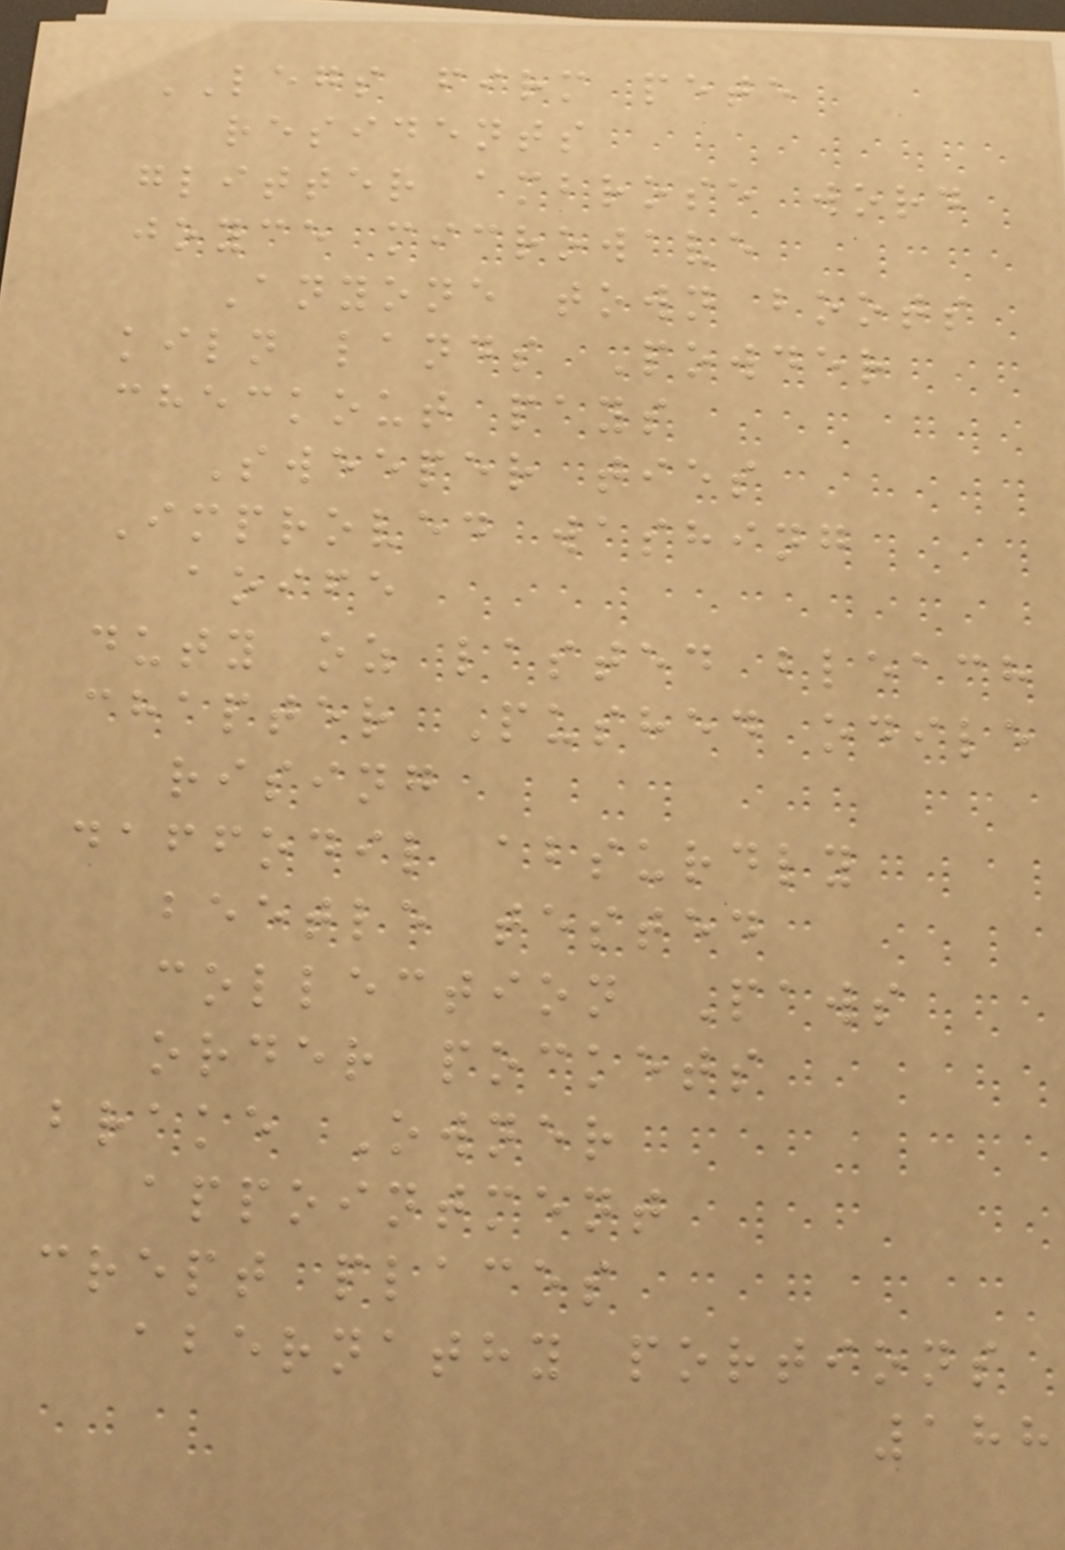LEGS firm pete
residents
glitter ambrose word
joyce microwave
Anyone town boots
kiln lands Powder
checkout pays
Sweeper ties
Improved washing
aoife
duty oz lasted bleach
chapter Pushed odile
rising
daffodil absurdly
beetle tested
collection Paws
order pockets
brake Owner
appointment
crept places
abernathy portions
188
